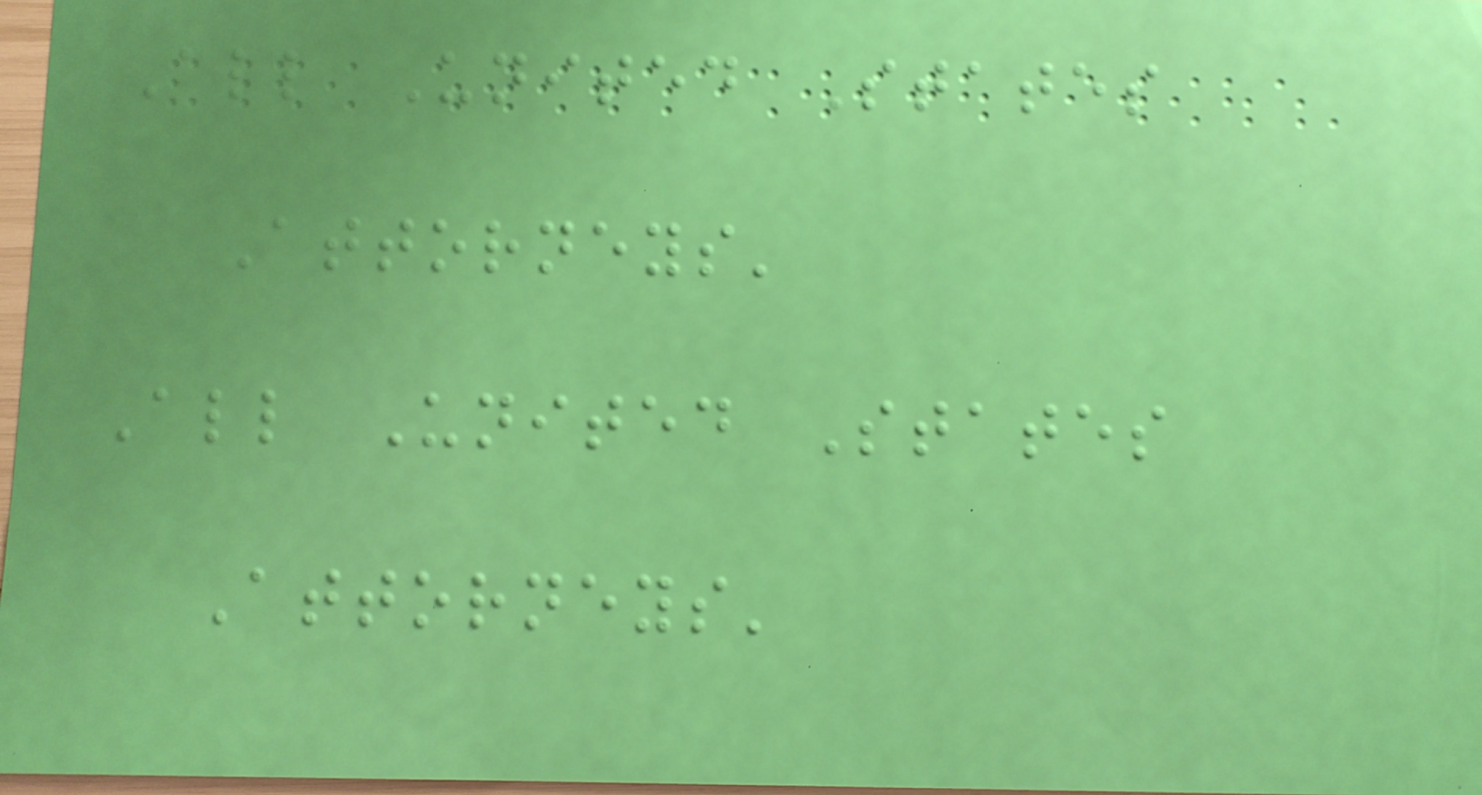All United States
Attorneys'
All United States
Attorneys'
